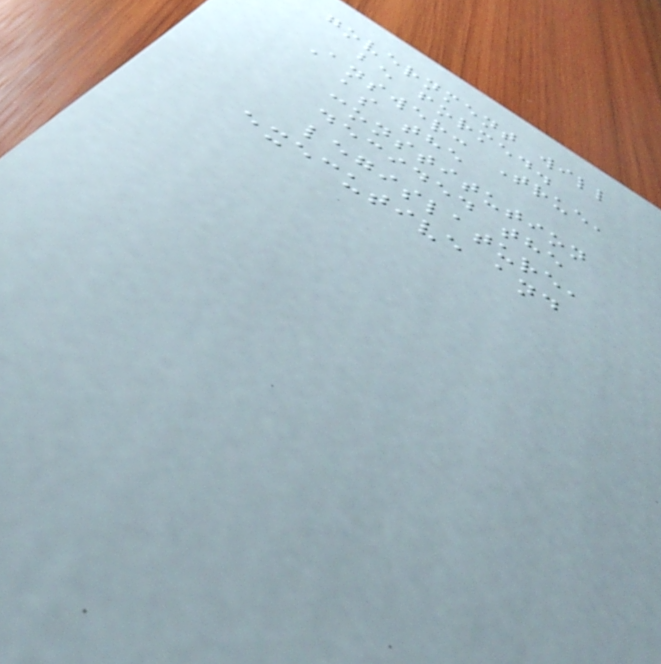government will
be formed.
Answer: True,
as the
constitution
decided the
legislature,
executive and
